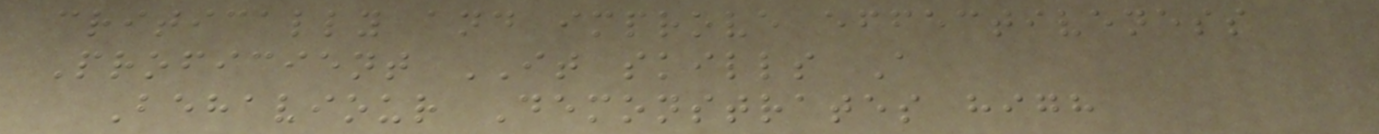critically and improve effectiveness
Proficient IT skills A
Behaviour Demonstrates high
